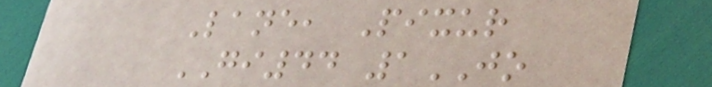Lane, Pixur
GI44 1JO
